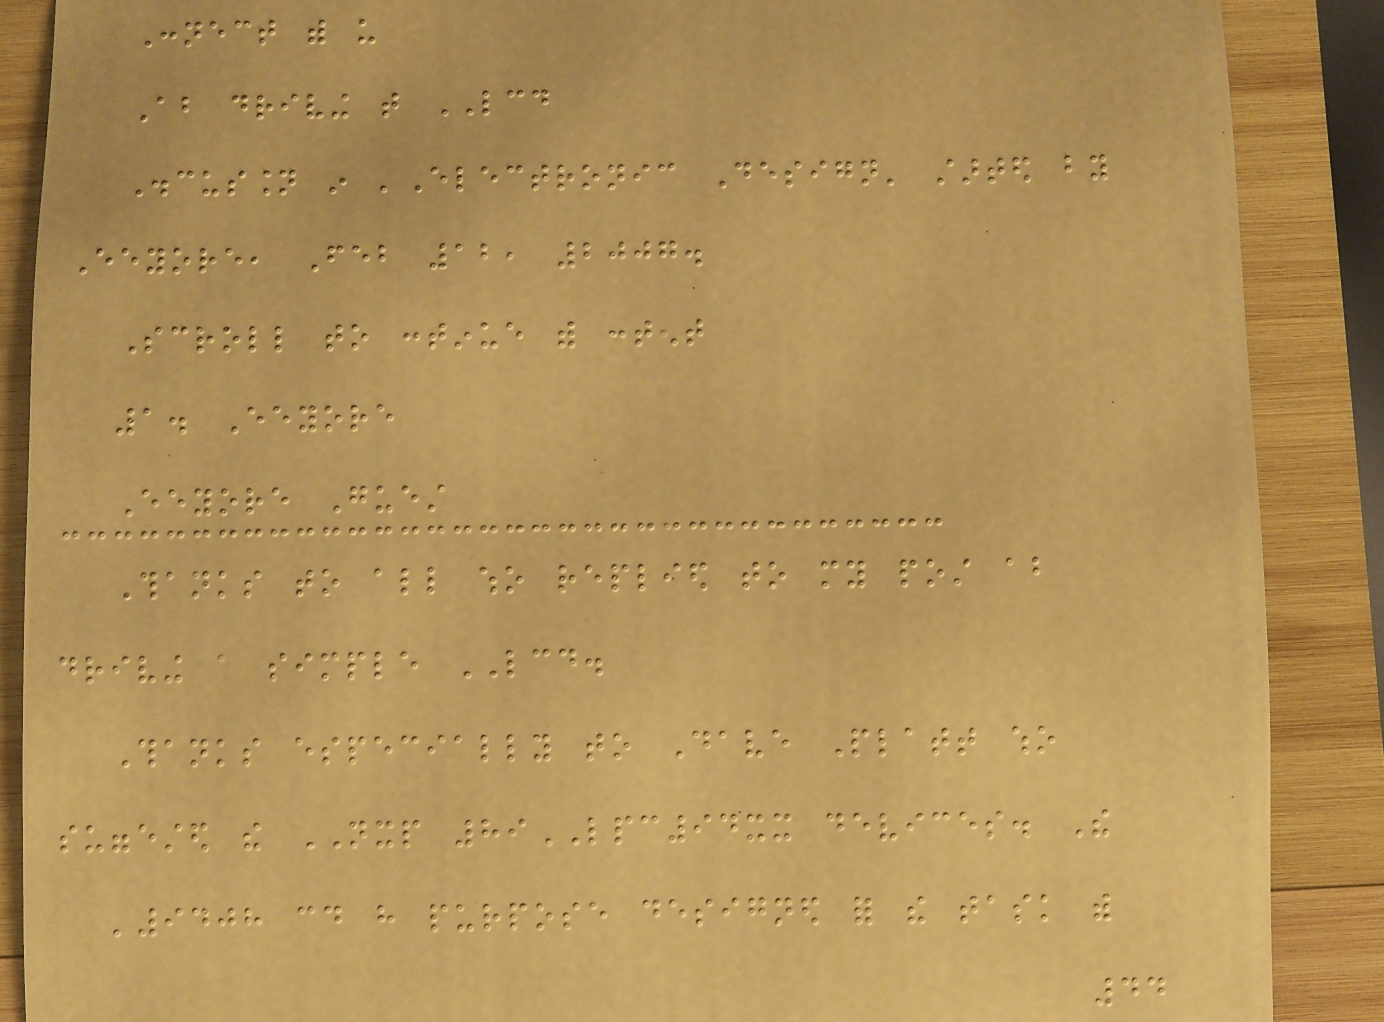Connect with us
About driving that LCD
Discussion in 'Electronic Design' started by
Eeyore, Feb 12, 2007.
Scroll to continue with content
1. Eeyore
Eeyore Guest
Thanks to all who replied to my post about
driving a simple LCD.
Thanks especially to Dave Platt who
suggested the NXP 89LPC94xx devices. The
'9408 could have purpose designed for the task with
44
